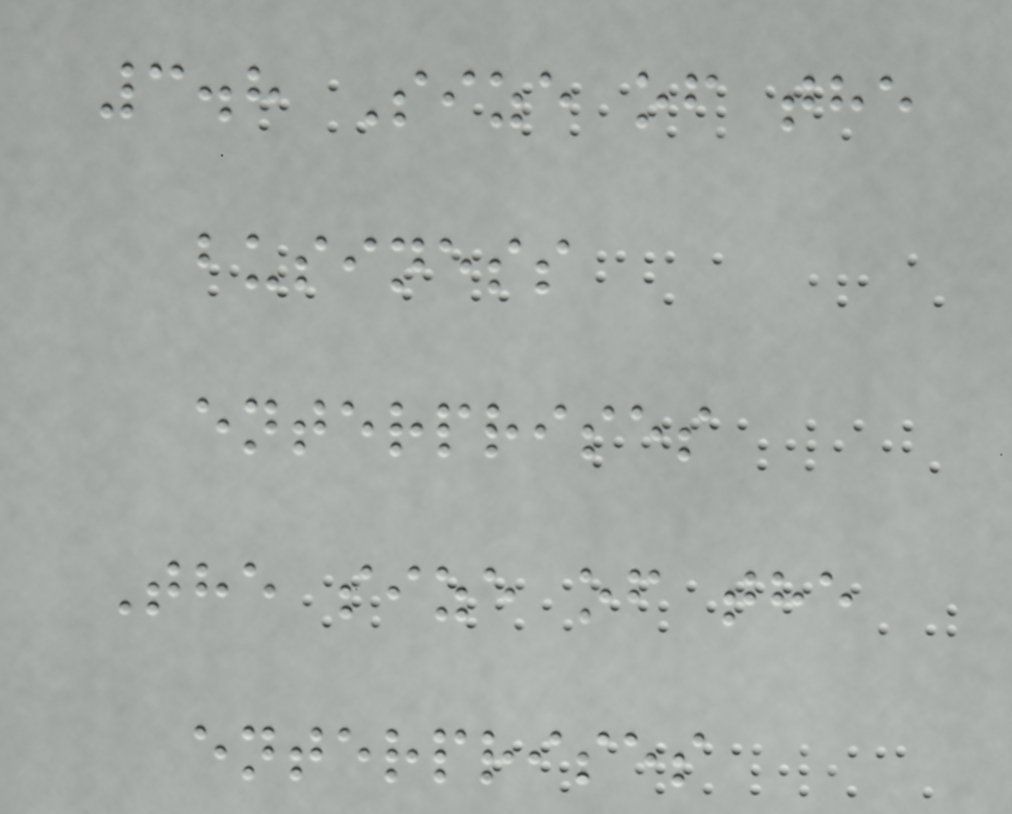3.8 Size of the
business
enterprises
The size of the
enterprises
